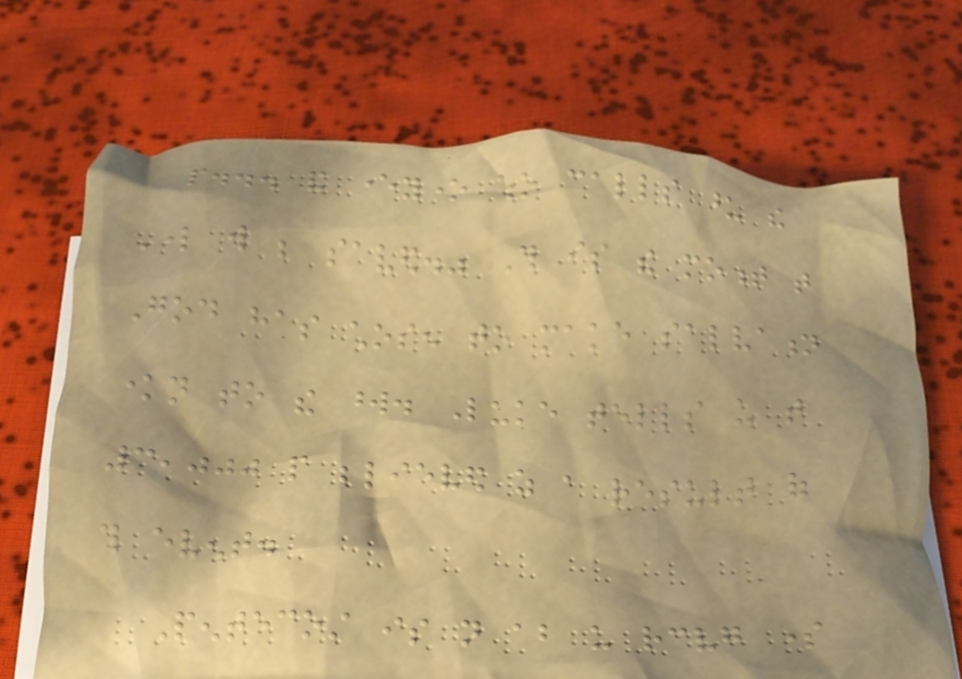people... and everyone who calls upon the
Lord will be saved." This is the moment that
God has chosen to make salvation
known to the word. Luke tells us that
3,000 people believed as a result of
this event.
Pentecost is not about us receiving some
